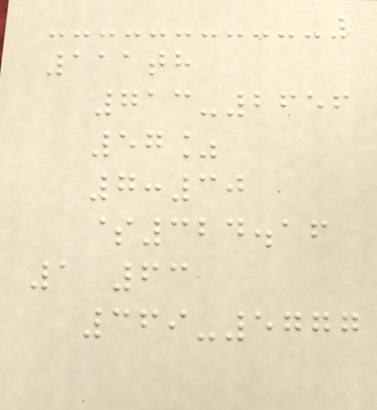111th
713-2656
57%
7:30
$324.16
1 63
369-5777
